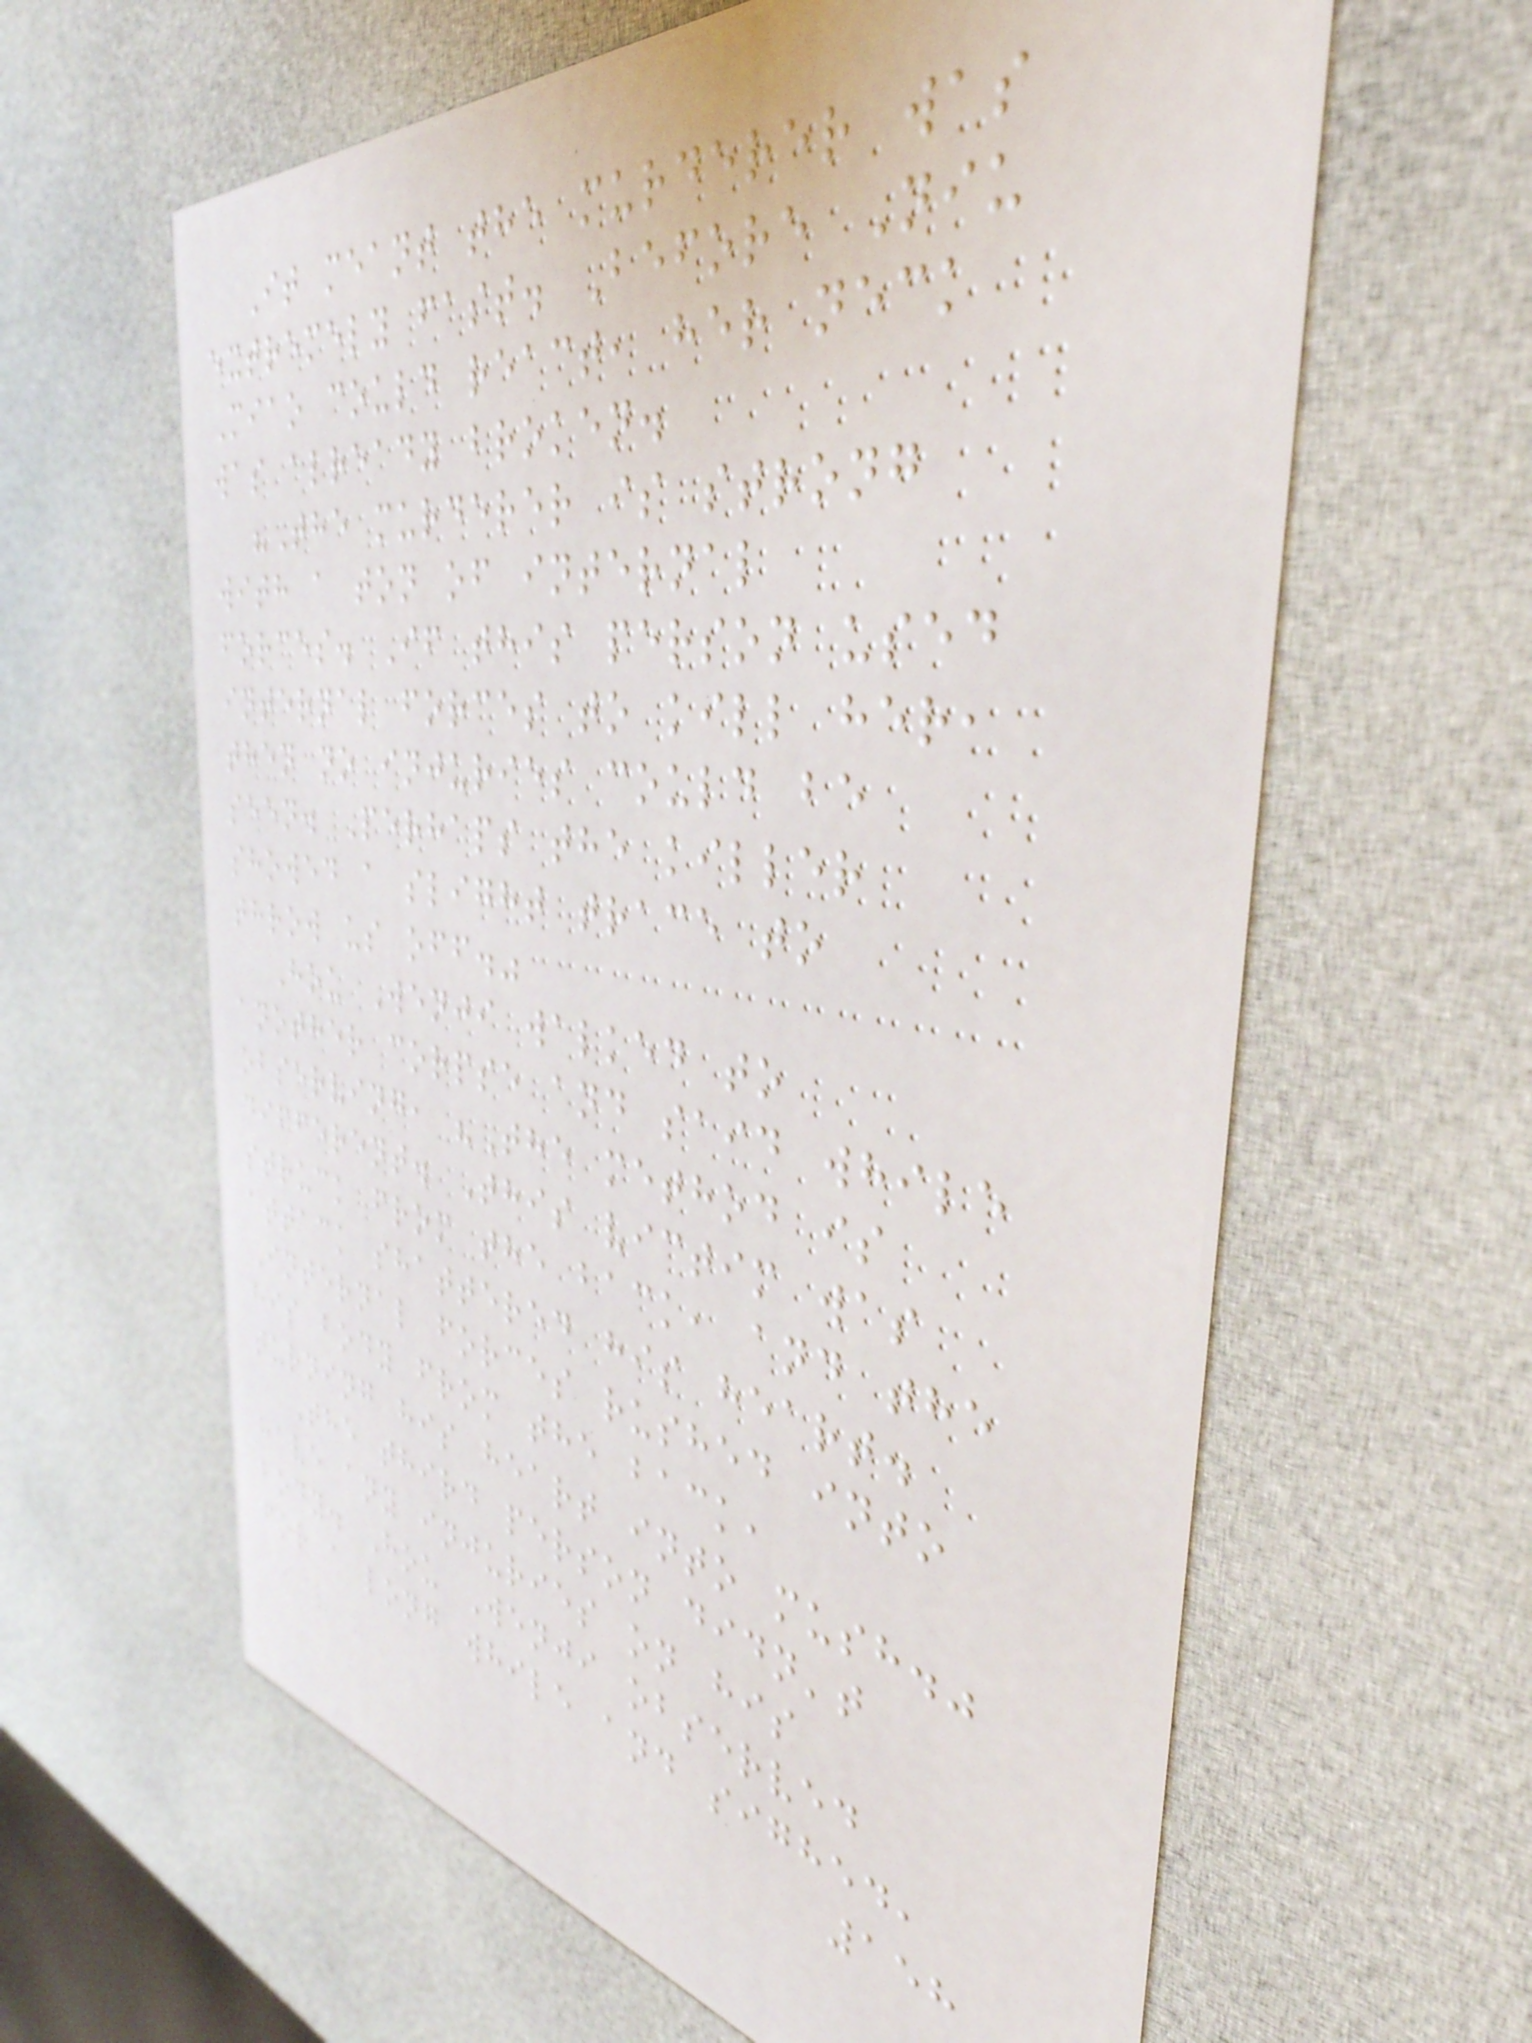It meant the murderer was
extremely fast. Before Niu
Miao could react, her neck
was already broken.
"The murderer is strong
with a ton of internal
forces. If this person used
internal forces to kill her,
then no injuries could be
seen. Perhaps the killer
showed a slight trace to
throw us off."
Hou Wenji walked to
another corpse and said while
observing, "The method is
different. This victim was
struck from the back, and the
attack shattered his heart.
Internal forces rushed into
his body from the back,
turning his heart into mush."
The third person didn't
have any injuries on his
body. Hou Wenji observed
for a long while and sighed,
158
